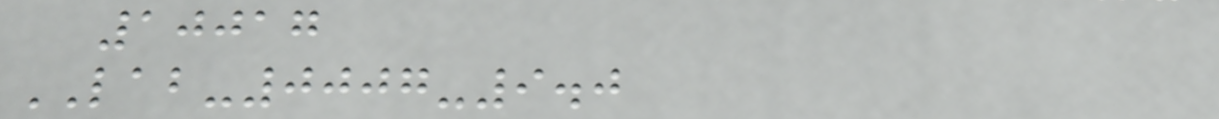10017
LAB-0007-9.0
